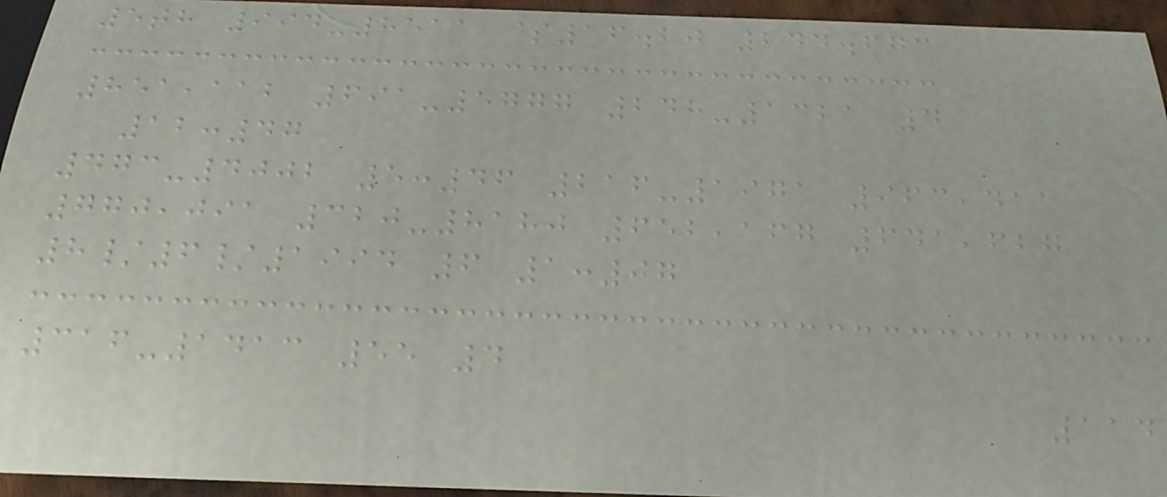5th 994-8511 $16.20 244.673
851,112 691-5777 248-1321 4
12:47
473-4002 5:46 216-1971 963,411
770,091 320-8180 652,167 641,627
8/6/1994 6 1:07
316-1413 55 4
114
